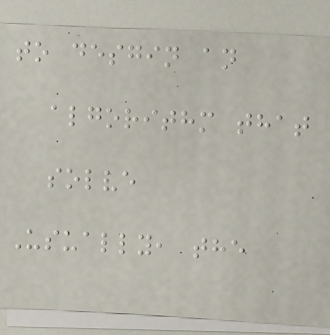to desgin an
algorithm that
solve
Usually, the
